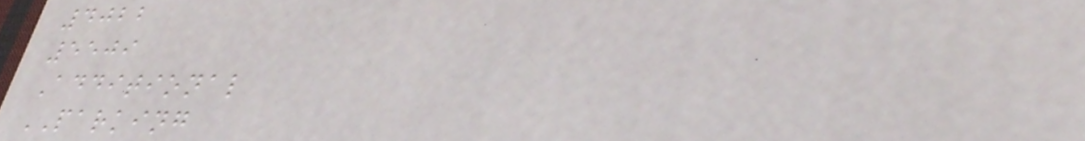4022
5509
Additional
PARKING
